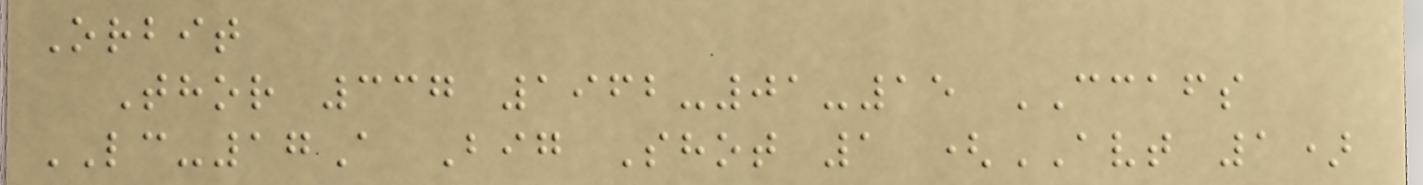Orbit
Thor 337 1962-01-15 CCAFS
LC-17A Big Shot 1 (AVT 1)
